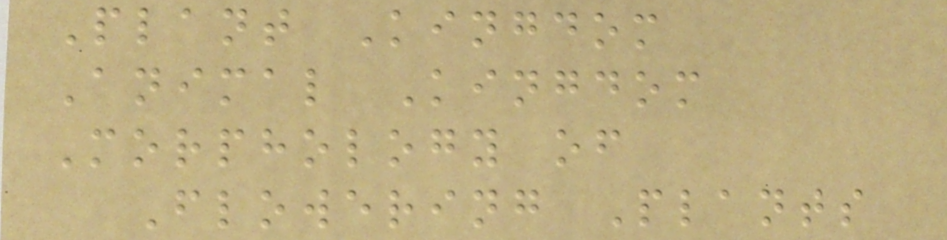Plant Kingdom
Animal Kingdom
Morphology of
Flowering Plants
